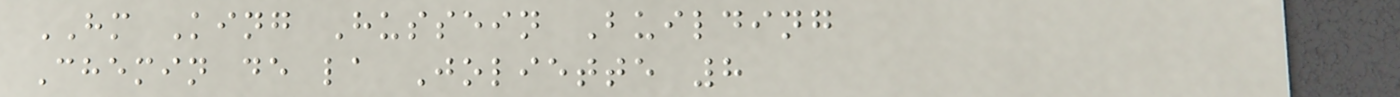HM King Hussein Building
Chemin de la Joliette 8
